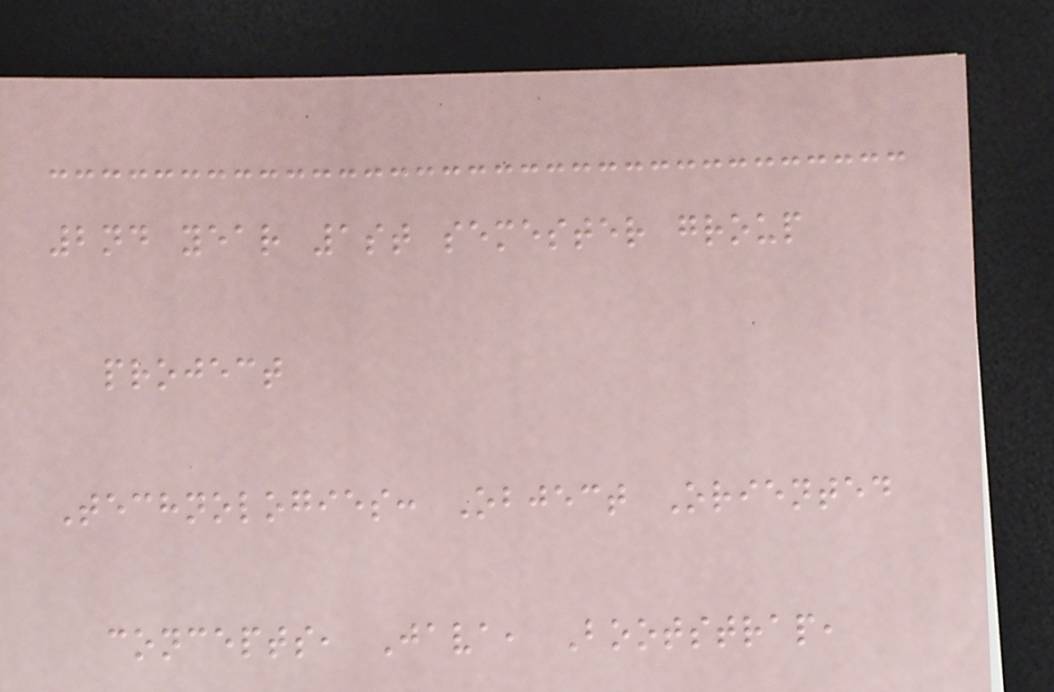2nd year 1st semester group
project
Technologies: Object Oriented
concepts, Java, Bootstrap,
